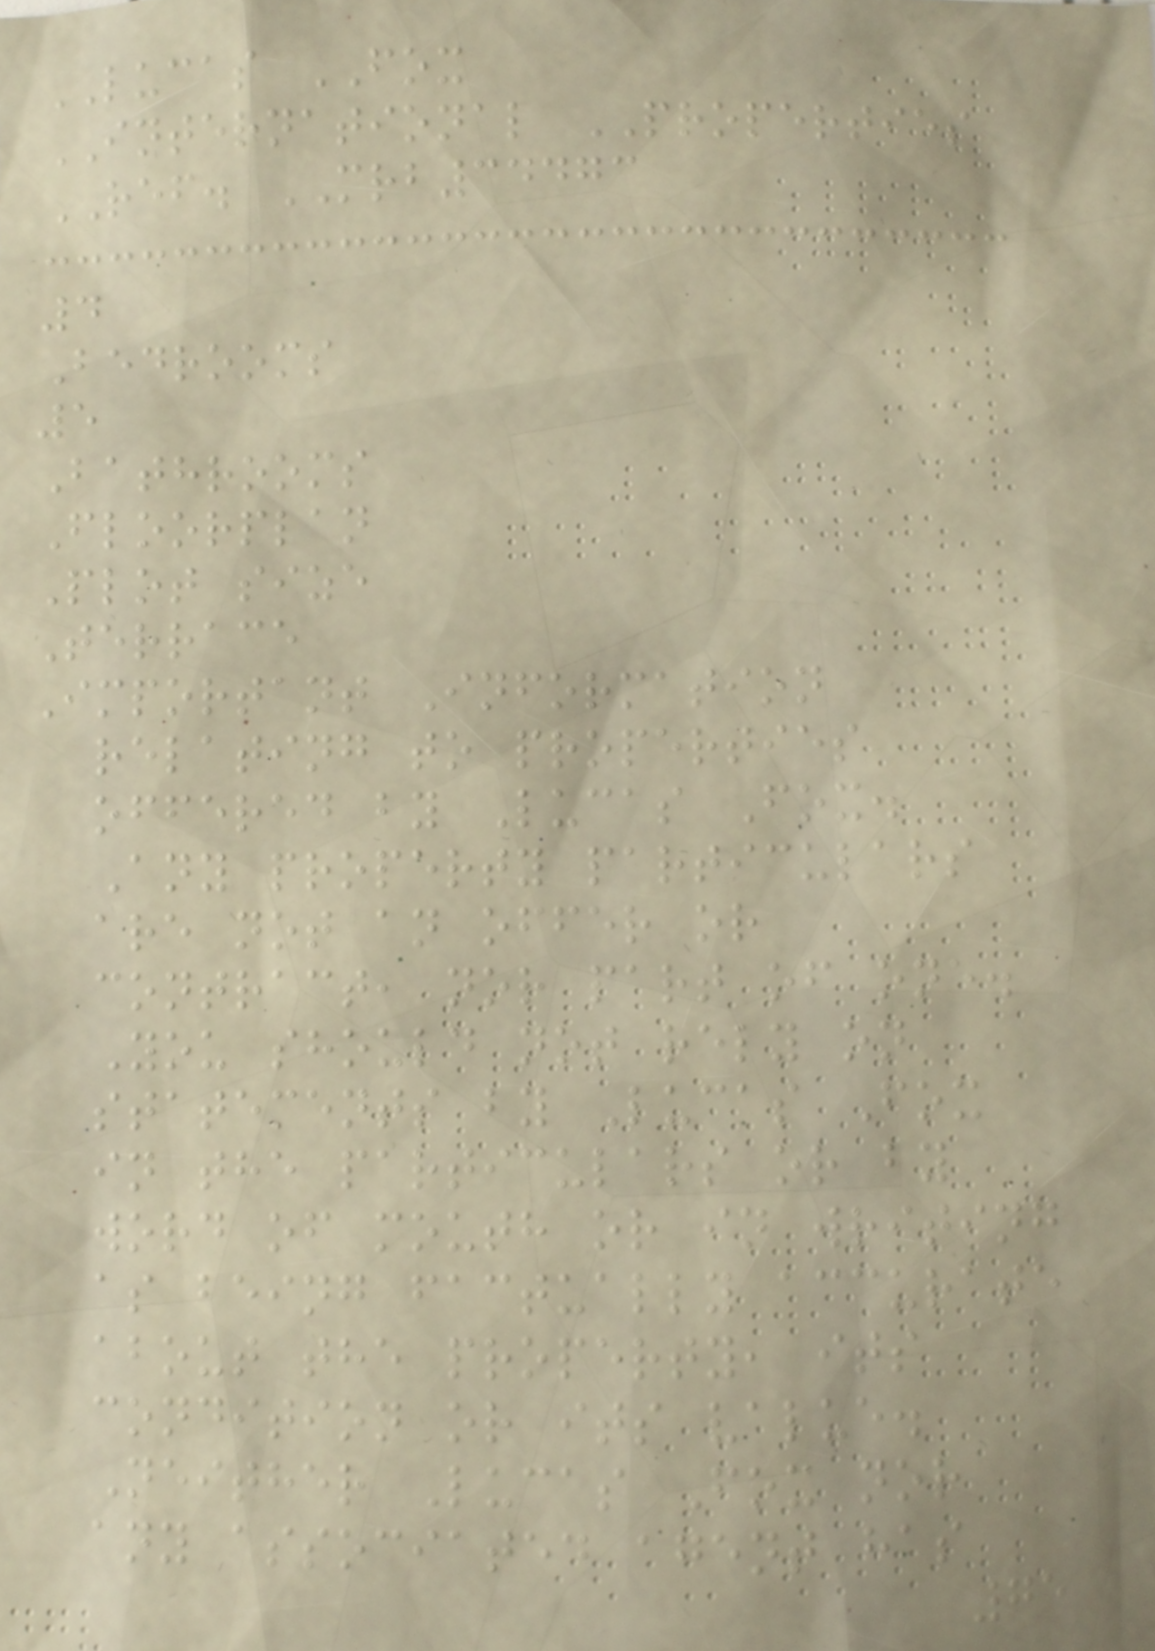LUCAS FOX
INTERNATIONAL PROPERTIES
REF. MRB34473
4
Bedrooms
5
Bathrooms
Floorplan
Plot size
Terrace
Important Information
relating to properties
offered by Lucas Fox.
Any property particulars
are not an offer or
contract, nor part of one.
You should not rely on
statements by Lucas Fox
in the particulars or by
word of mouth or in writing
as being factually accurate
about the property, its
condition or its value.
Neither Lucas Fox nor
any associated agent has
75
